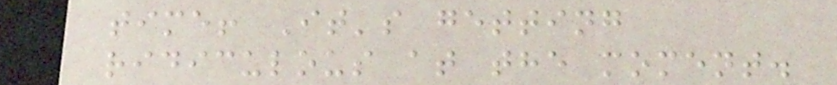time! It's getting
ridiculous at the moment.
